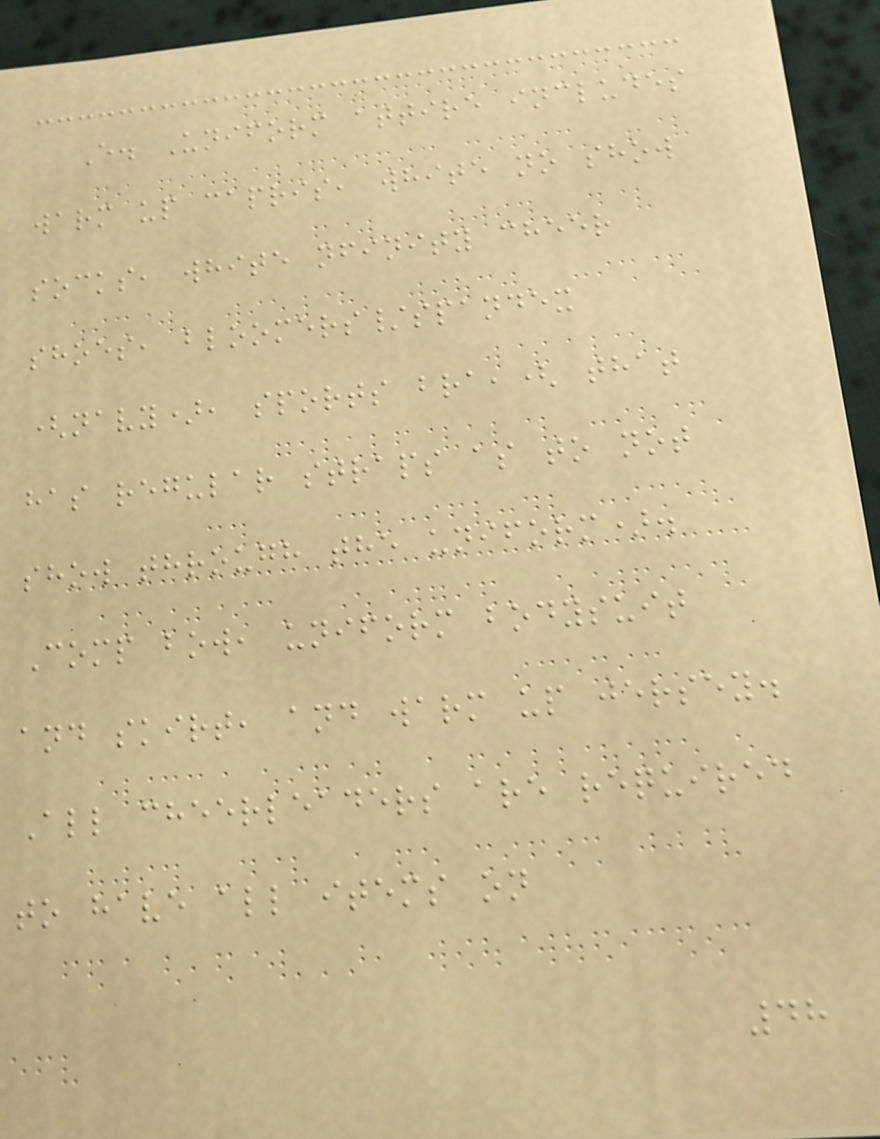E. Uniform attire includes
warm up capris, white no show
socks, white nfinity cheer
shoes, bloomers/spandex
(navy), sports bra,( that
has regular straps as to not
show through the uniform).
Comp bow, uniform bodysuit
and skirt, and warm up jersey.
All cheerleaders are required
to have all items on
48
